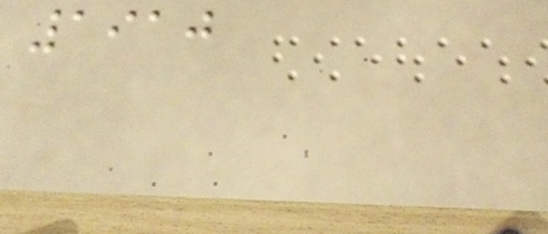1910
